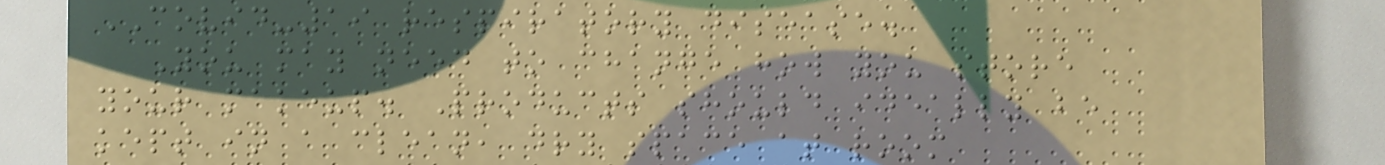COVID-19 respiratory disease.
You may need to change how you store
your makeup. Products should ideally be
kept in a clean, dry space at room
